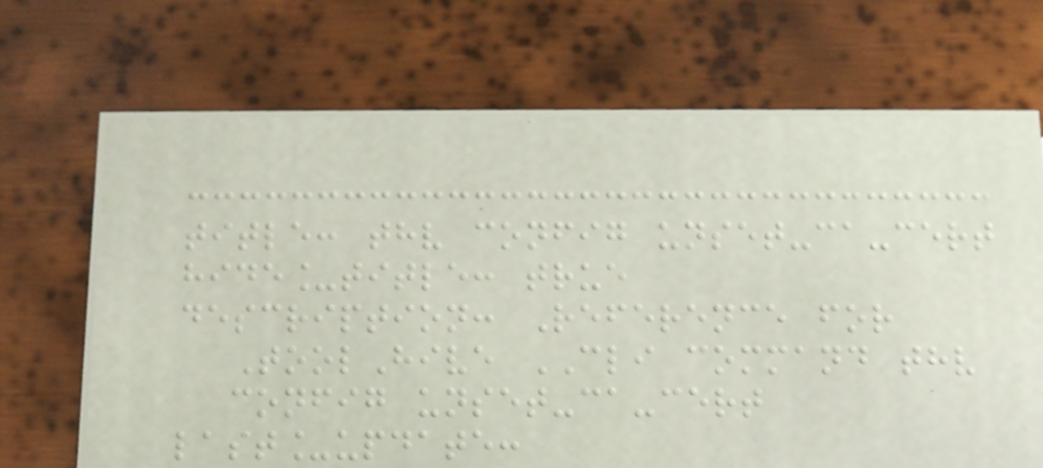title: thv config unset-ca-cert
hide_title: true
description: Reference for
ToolHive CLI command thv
config unset-ca-cert
last_update:
